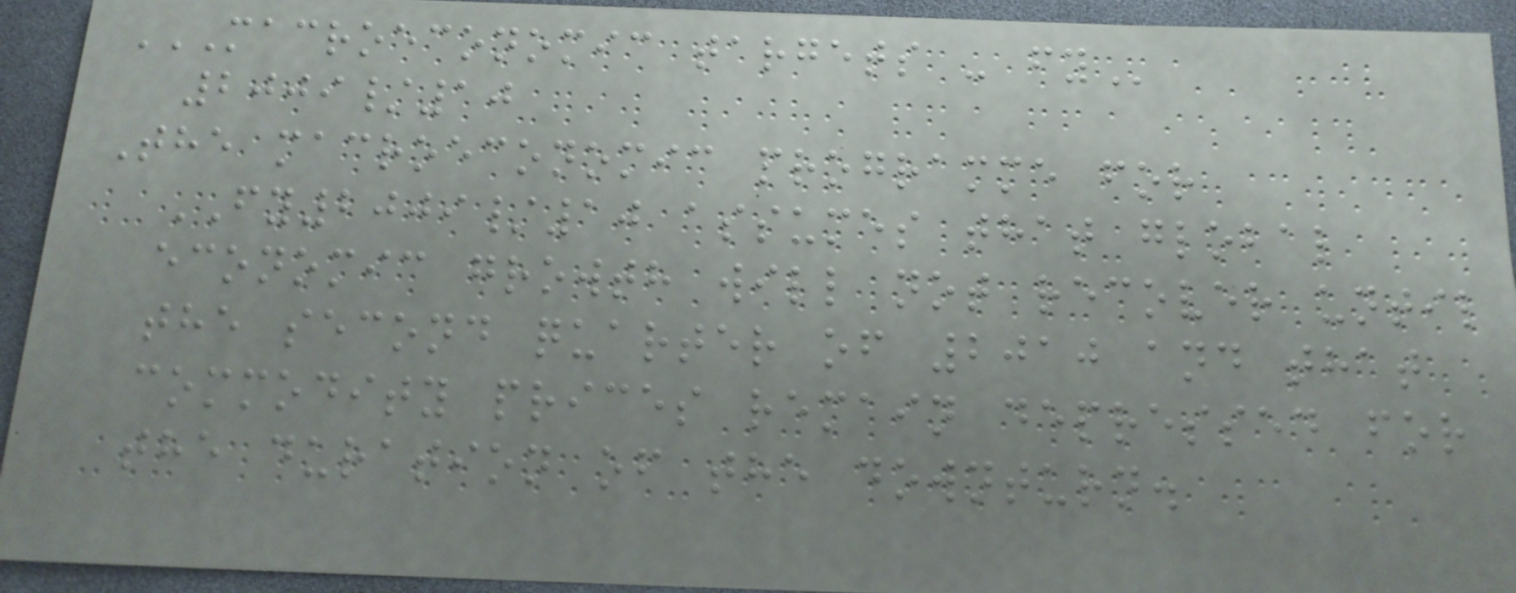MACROECONOMIC TARGETS - FY
2009/10
The macroeconomic programme for
FY2009/10 assumes that global
economic growth will not recover until
the second quarter of 2010 and that
commodity prices remain depressed for
the duration of the downturn.
